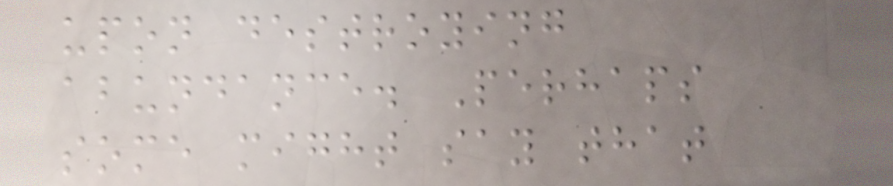upon destroying
abundance. Perhaps
some might say that
